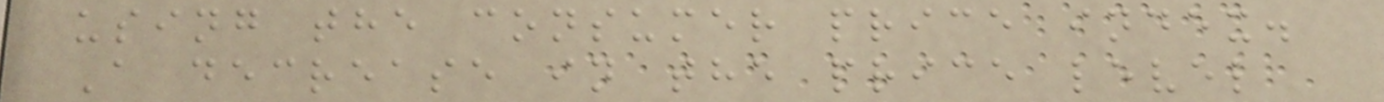using the consumer price index.
A decrease in the price level
